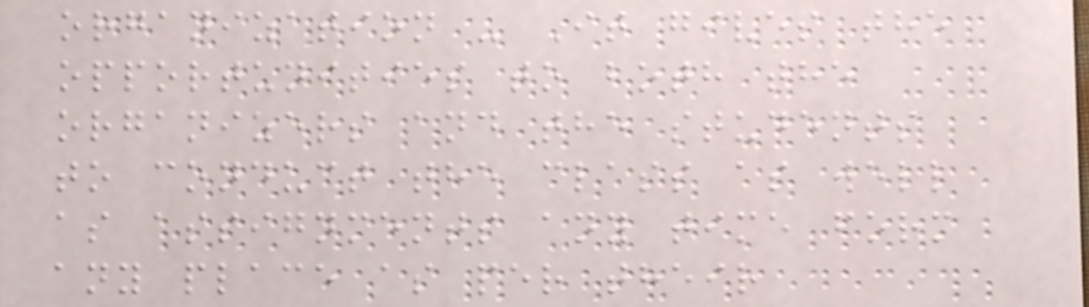organization - It gives the
opportunities to both the
organizers and the students
to conduct the class as well
as assignments any time form
any place as per their
